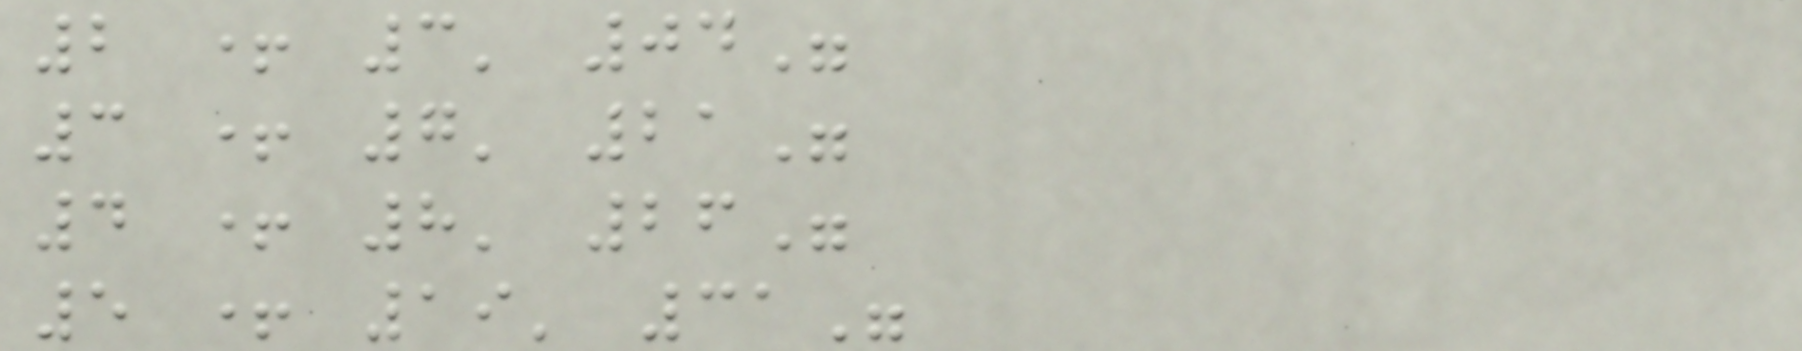2 + 3' 04"
3 + 7' 21"
4 + 8' 26"
5 + 19' 31"
